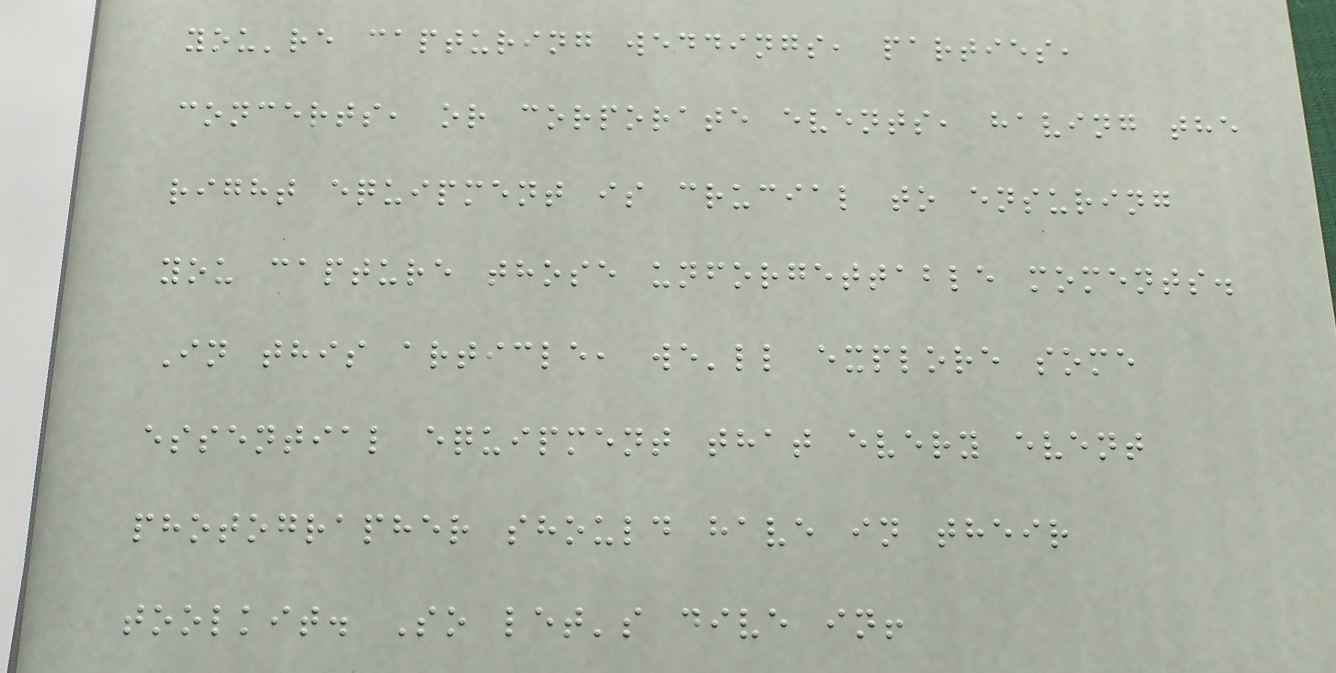you're capturing weddings, parties,
concerts, or corporate events, having the
right equipment is crucial to ensuring
you capture those unforgettable moments.
In this article, we'll explore some
essential equipment that every event
photographer should have in their
toolkit. So let's dive in!
